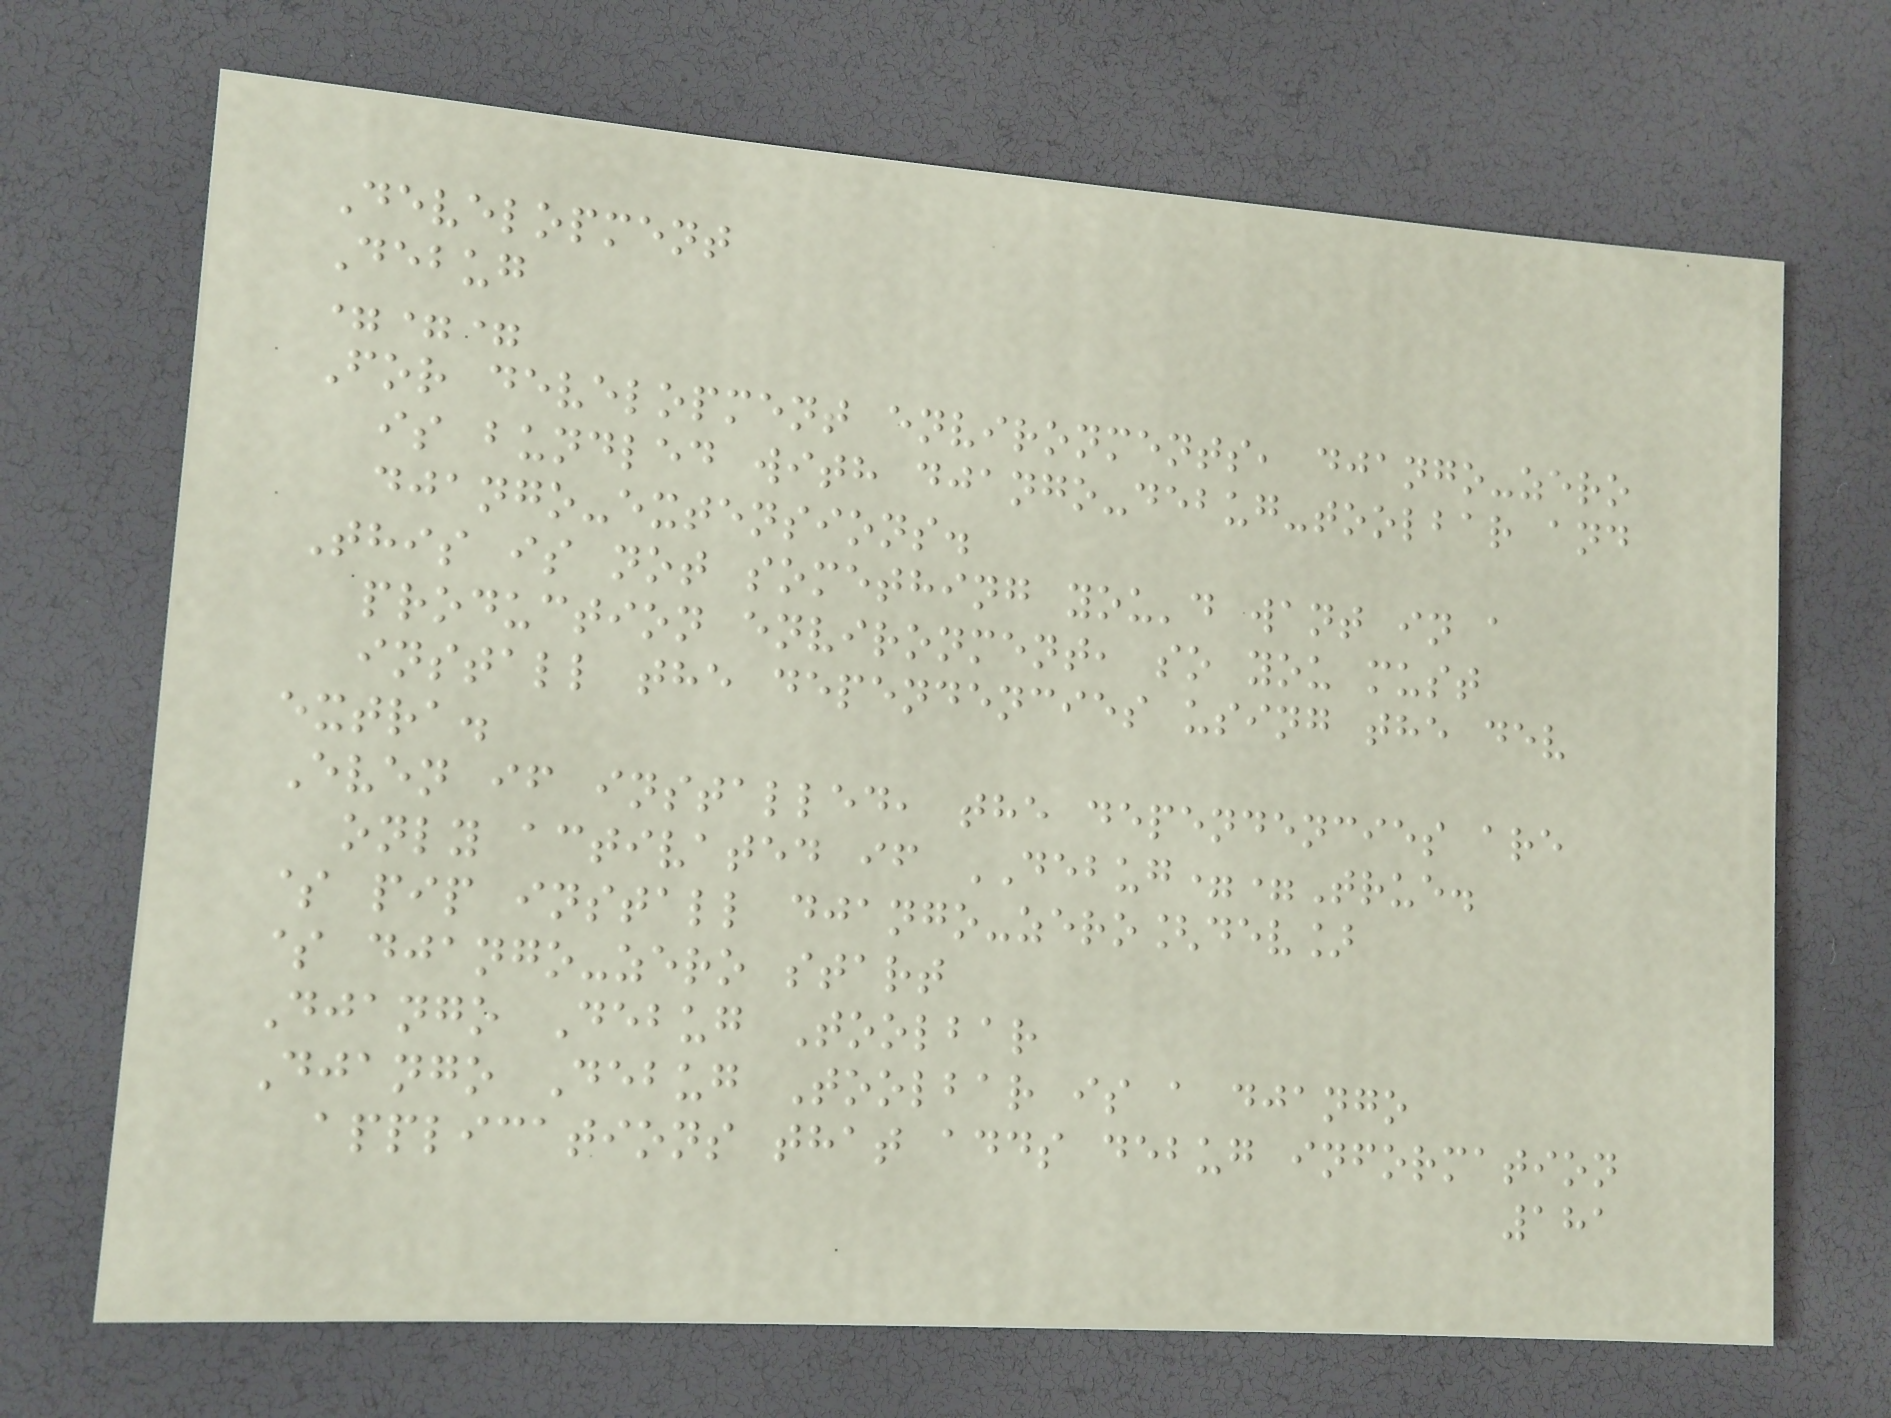Development
Debug
===
For development environments, django-zero
is bundled with django-debug-toolbar and
django-extensions.
This is not something you'd want in a
production environment, so you must
install the dependencies using the dev
extra.
Even if installed, the dependencies are
only activated if DEBUG==True.
$ pip install django-zero[dev]
$ django-zero start
Django Debug Toolbar
Django Debug Toolbar is a django
applications that adds debug information
181
